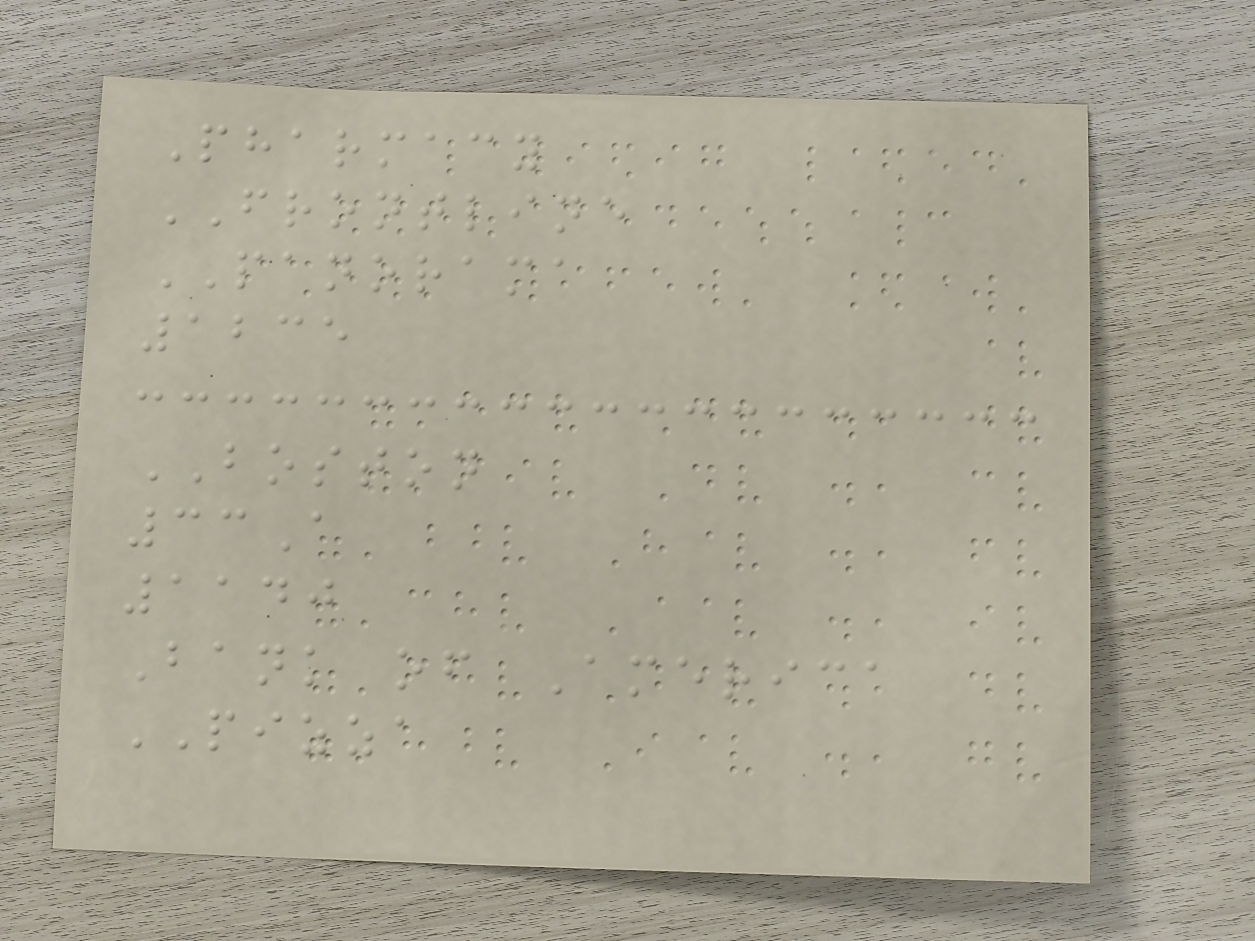Pharmacy
FRONTLINE
PANORAMA
1235
BOSTON
33A
1140
Bank of America
PIZZA
